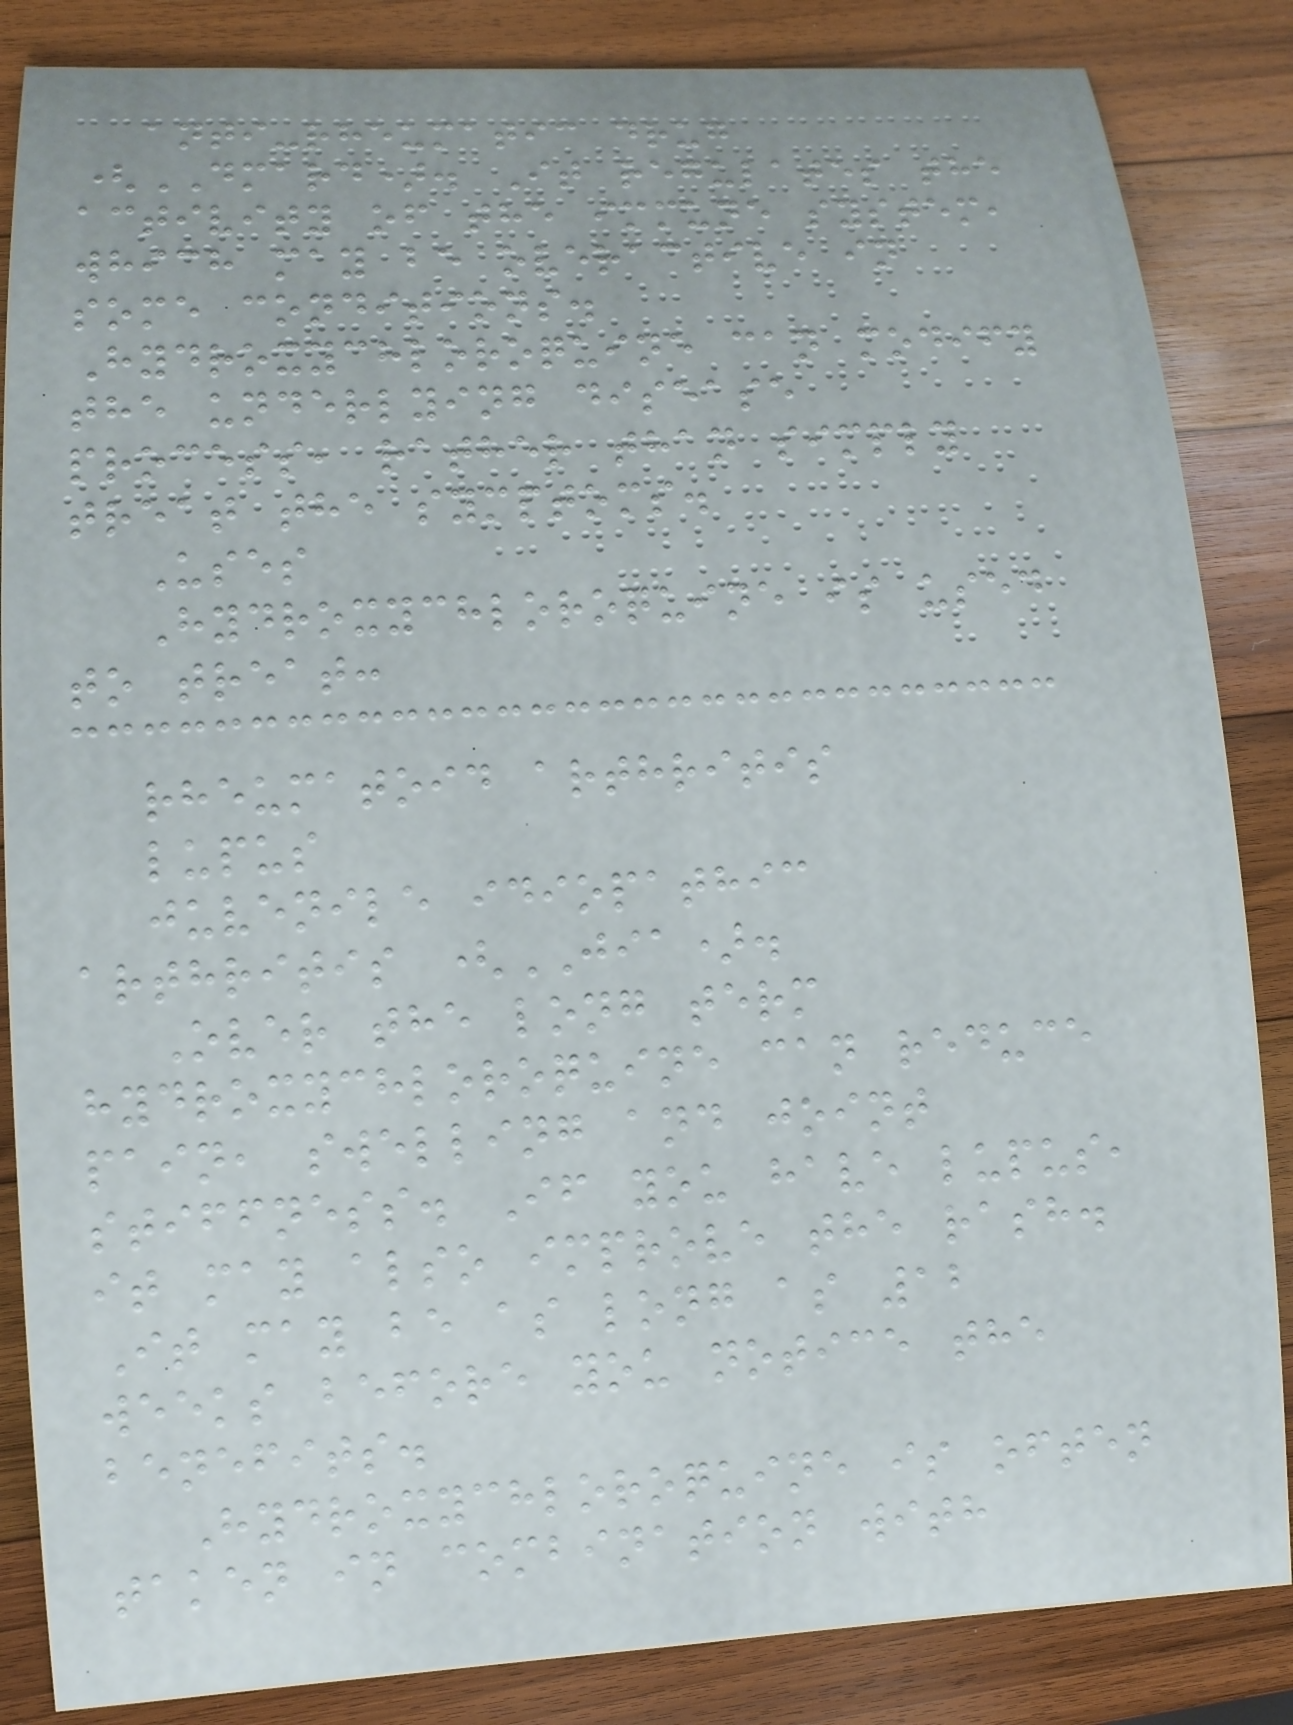anti-rheumatic drug
(DMARD). It regulates the
activity of the immune system,
which may be overactive in
some conditions.
Hydroxychloroquine can modify
the underlying disease
process, rather than simply
treat the symptoms.
Uses
Hydroxychloroquine is used
to treat:
rheumatoid arthritis
lupus
juvenile idiopathic
arthritis (JIA).
Over the long term
hydroxychloroquine can reduce
pain, swelling and joint
stiffness. If you have lupus,
it may also improve the rash.
It may be as long as 12
weeks before you notice the
benefits.
Hydroxychloroquine is often
taken in combination with
